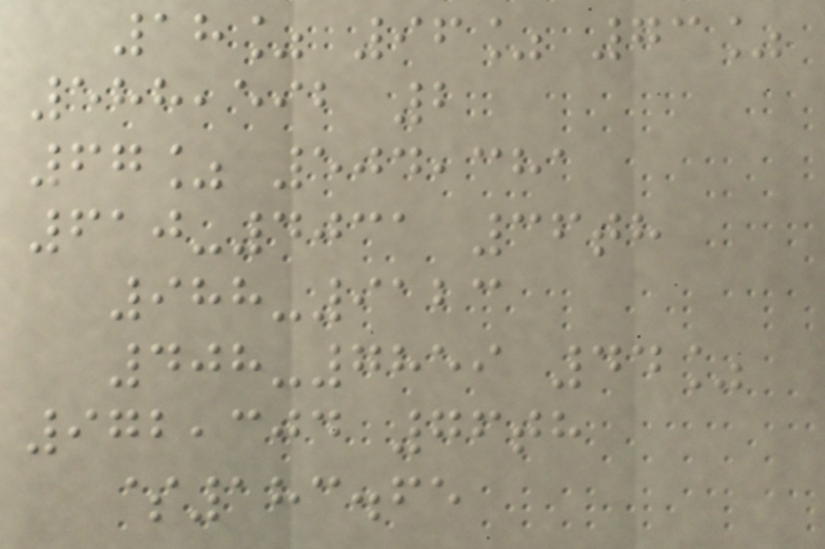18% 96% 73%
588,592 2
67% 504,381
610-4031 36th
988-9123
408-7859 44%
972,304 76th
$183.65
